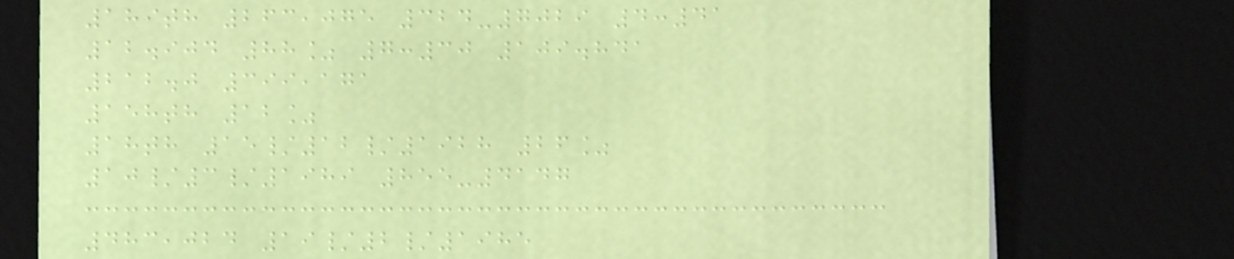189th 263,075 324-7029 4:41
12.904 88% 7:30 109.841
212.0 399,171
158th 12%
18th 15/12/1928 26%
10/3/1989 855-4147
483,024 19/2/1985
